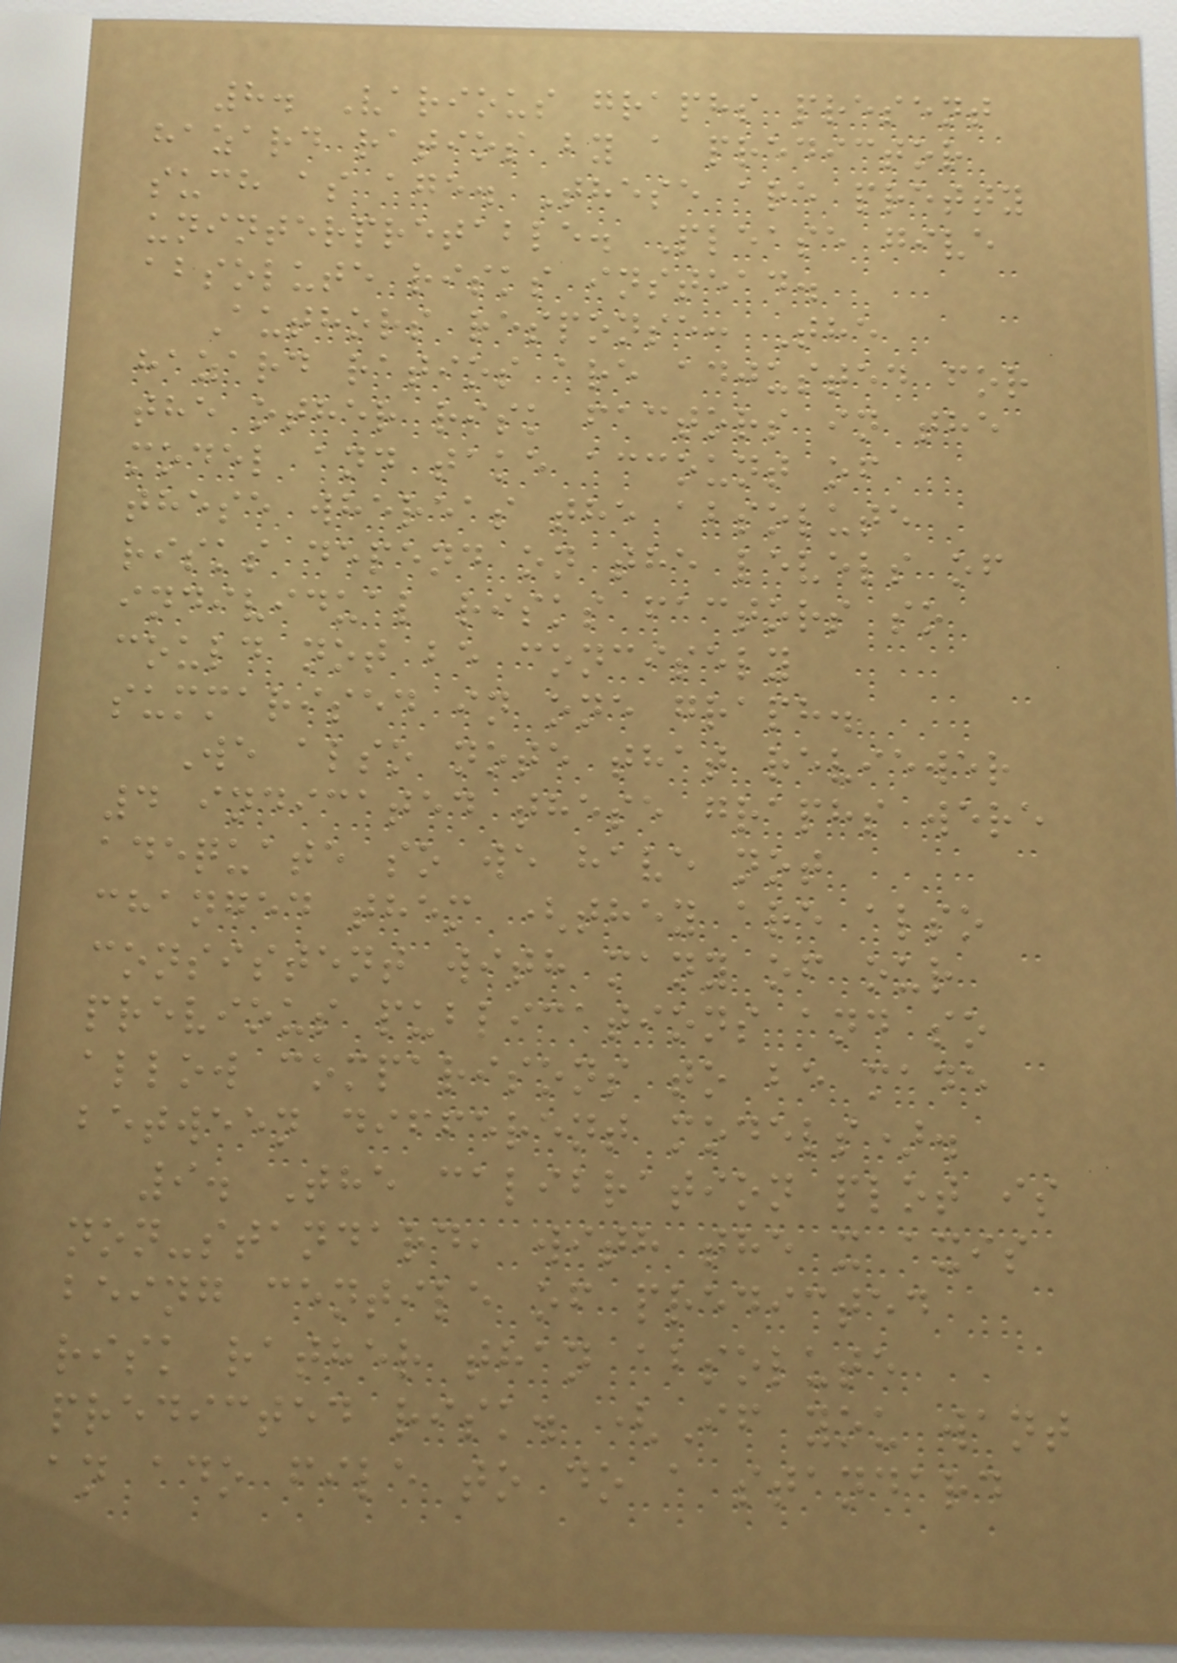8. Various graphs present
hazard ratios by a predictor
such as age. These are pretty
uninterpretable. Please give
absolute risks instead.
Authors response: The
hazard ratios are adjusted for
the other risk factors in the
model and take account of
these whereas the absolute
risks depend on the levels of
individual risks factors so
could not be concisely
summarised in one graph.
We also note that reviewer
4 indicated these graphs were
adequate so we have not
changed them (they are also
consistent with many of our
previous publications and so
allow comparisons to be made
between different models).
9. The calibration plot is
non-standard, with the x axis
being centile of predicted
risk rather than absolute
predicted risk. (If you want
an ado file to do a standard
